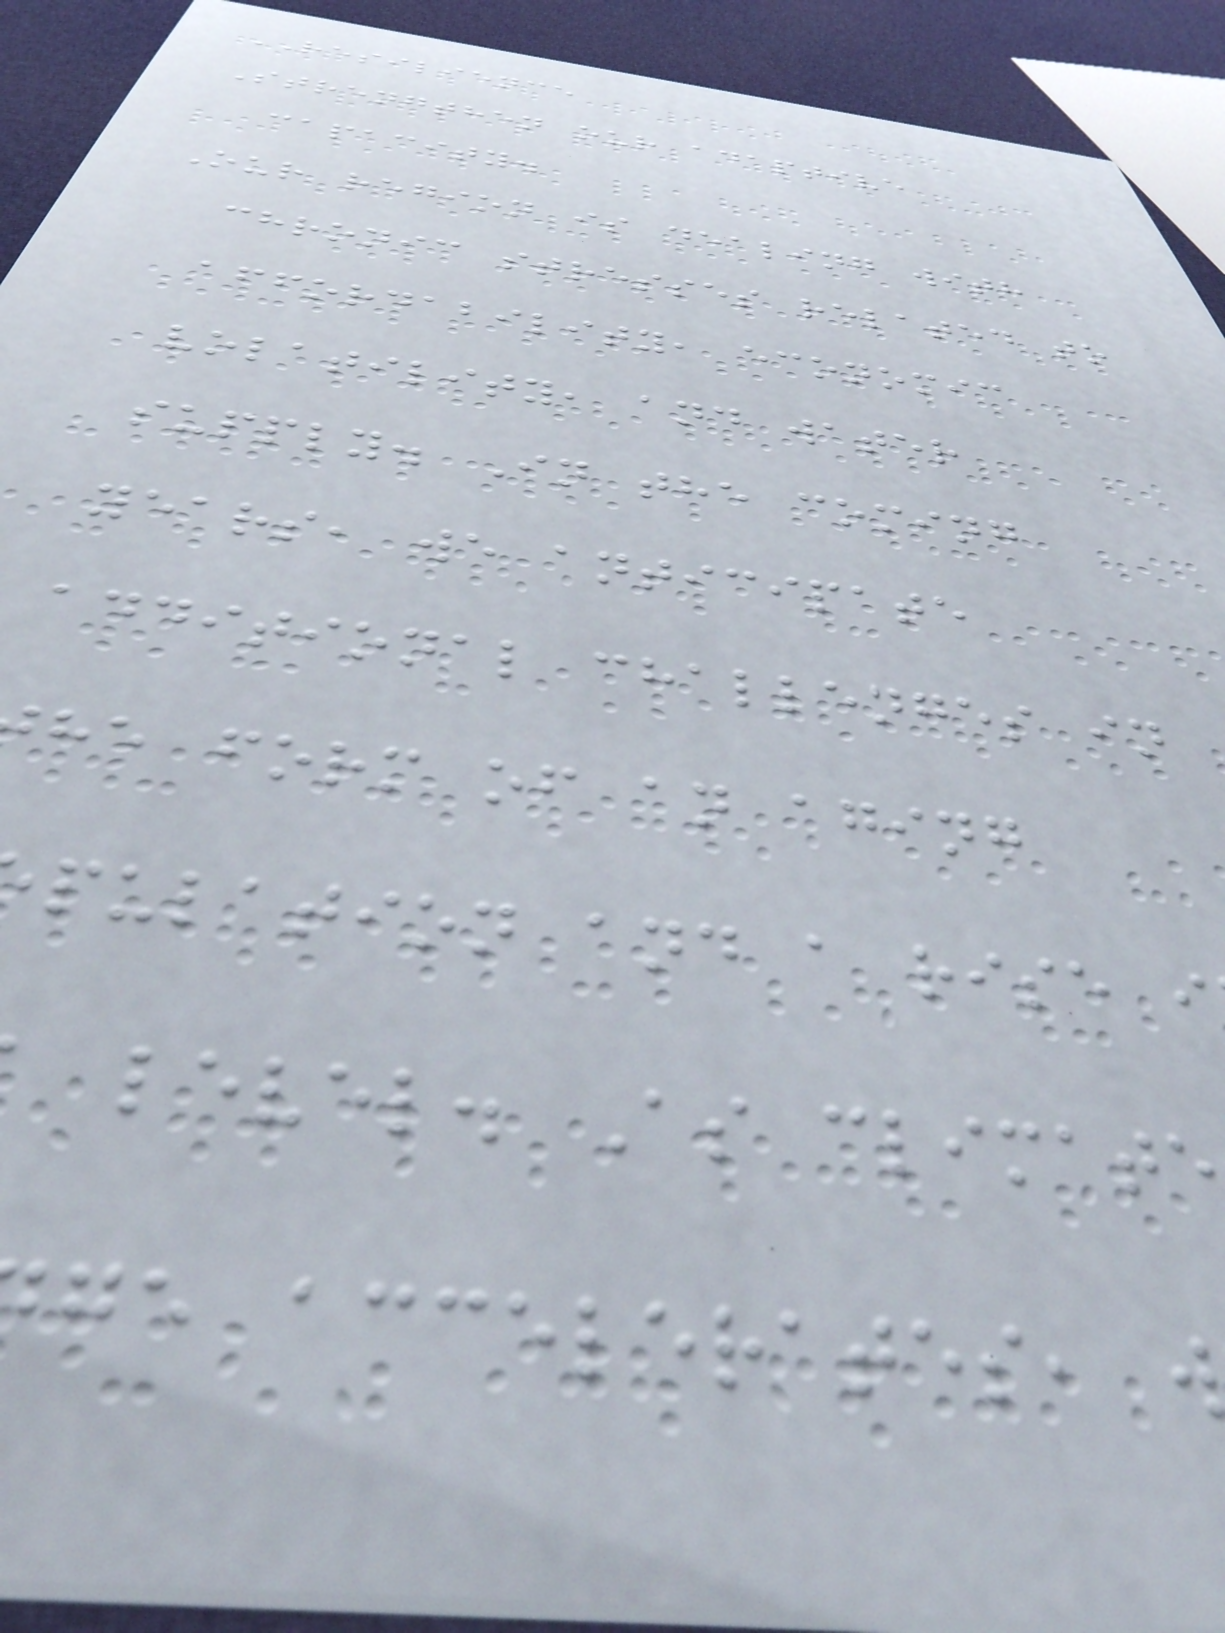RESILIENCE
Strengthen our adaptive
capacity.
Our region is dealing with
chronic stresses related to
affordability, economic
volatility, and water
supply. In the coming
years, we anticipate
additional challenges in
he form of an aging
pulation and a rise i
level. As climate
ge accelerates, w
